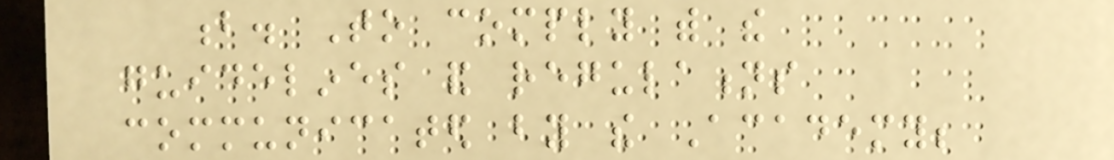b. To comply with the
guidelines and regulations
communicated by the Academy;
